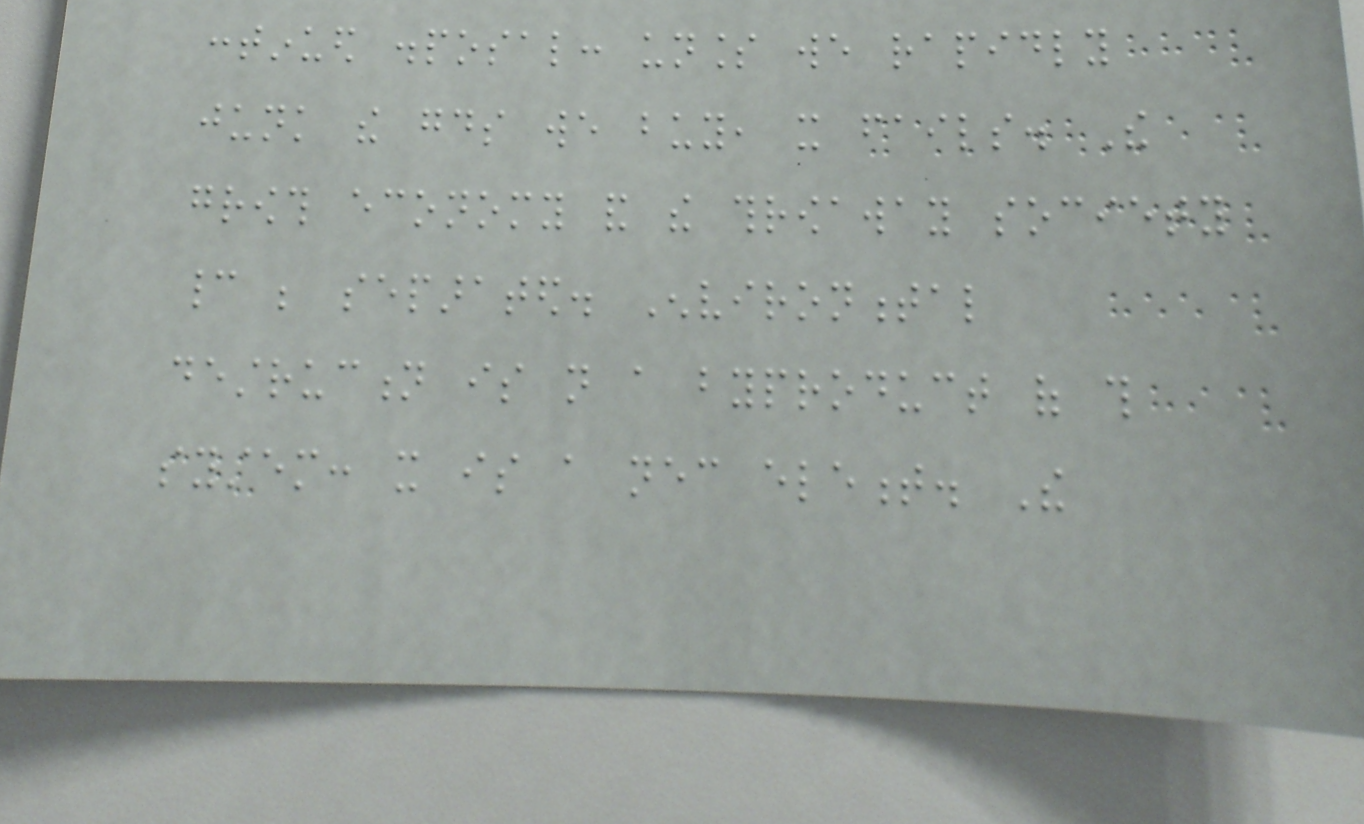continued disposal: unless we rapidly
junk the goods we buy, it fails. The
growth economy and the throwaway society
cannot be separated. Environmental
destruction is not a byproduct of this
system: it is a necessary element. The
